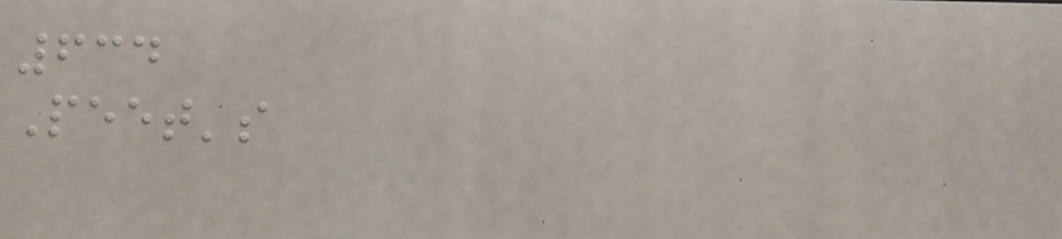634
Peet's
